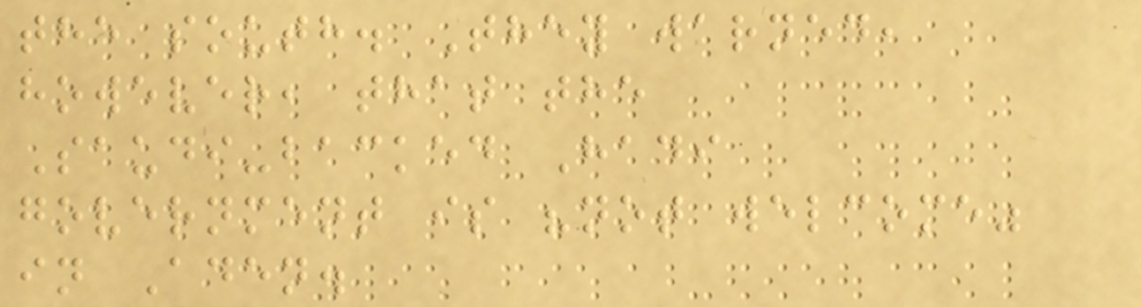the south. They warned,
however, that the
Saudi-backed Hadi
government is "not welcome"
in Aden.
